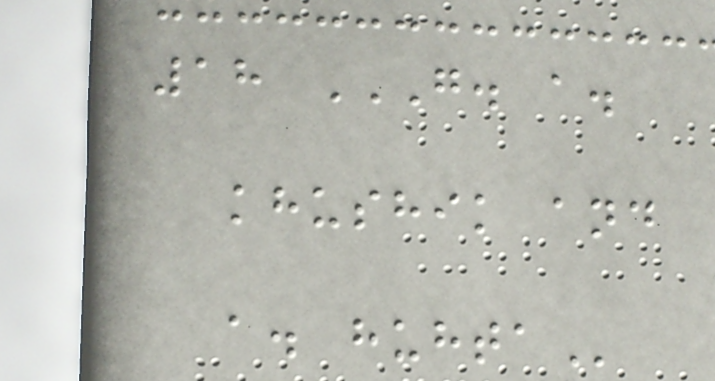18 G. A.
KHUSHIK AND
A. HUHTA
